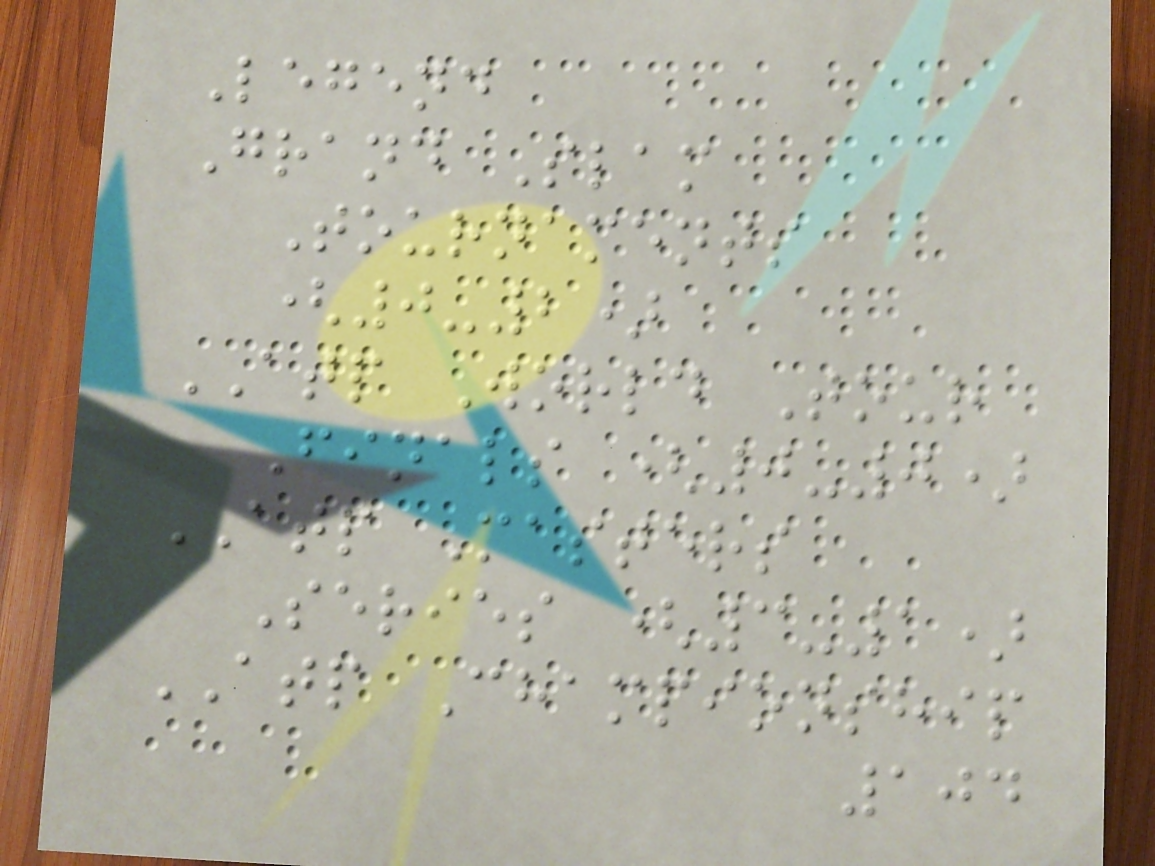Legend
Grand Slam
Tournaments
(0-2)
ATP World Tour
Finals (0-0)
ATP Masters
Series (3-1)
ATP Championship
104
